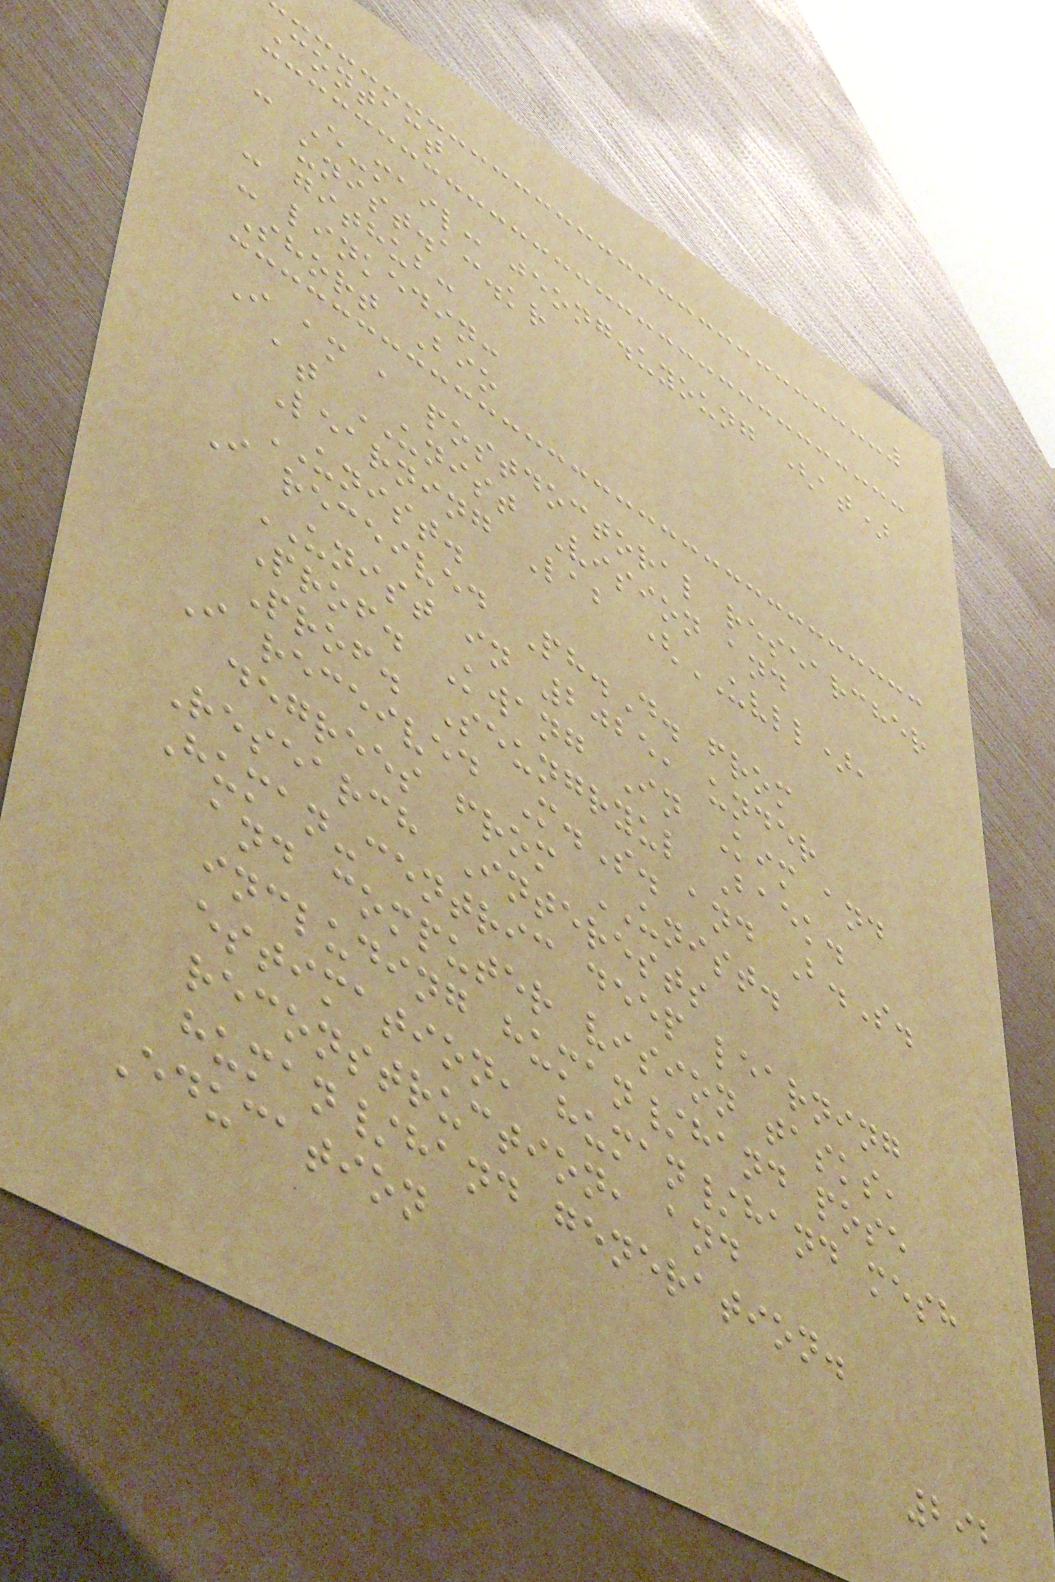Contact
- E-mail: jeong.uyoung (at)
unist.ac.kr
- github:
- linkedin:
Short Bio
I am a postdoctoral researcher
at UNIST Vision and
Learning Lab (UVLL),
UNIST.
I received Ph.D. from
UNIST in 2025, under
Prof. Kwang In Kim and
Prof. Seungryul Baek.
I received M.S. and B.S.
degrees from UNIST.
Research Interests
Human-centric deep learning
and computer vision tasks,
including human/hand pose
estimation, human/hand mesh
reconstruction, and
human/hand generation.
Education
292
